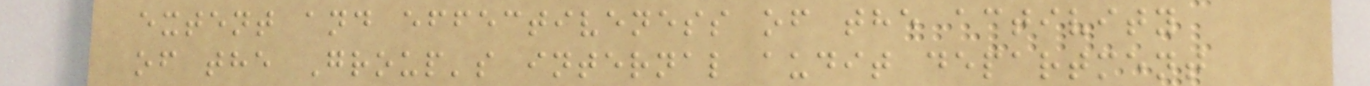extent and effectiveness of the activity
of the Group's internal audit department
